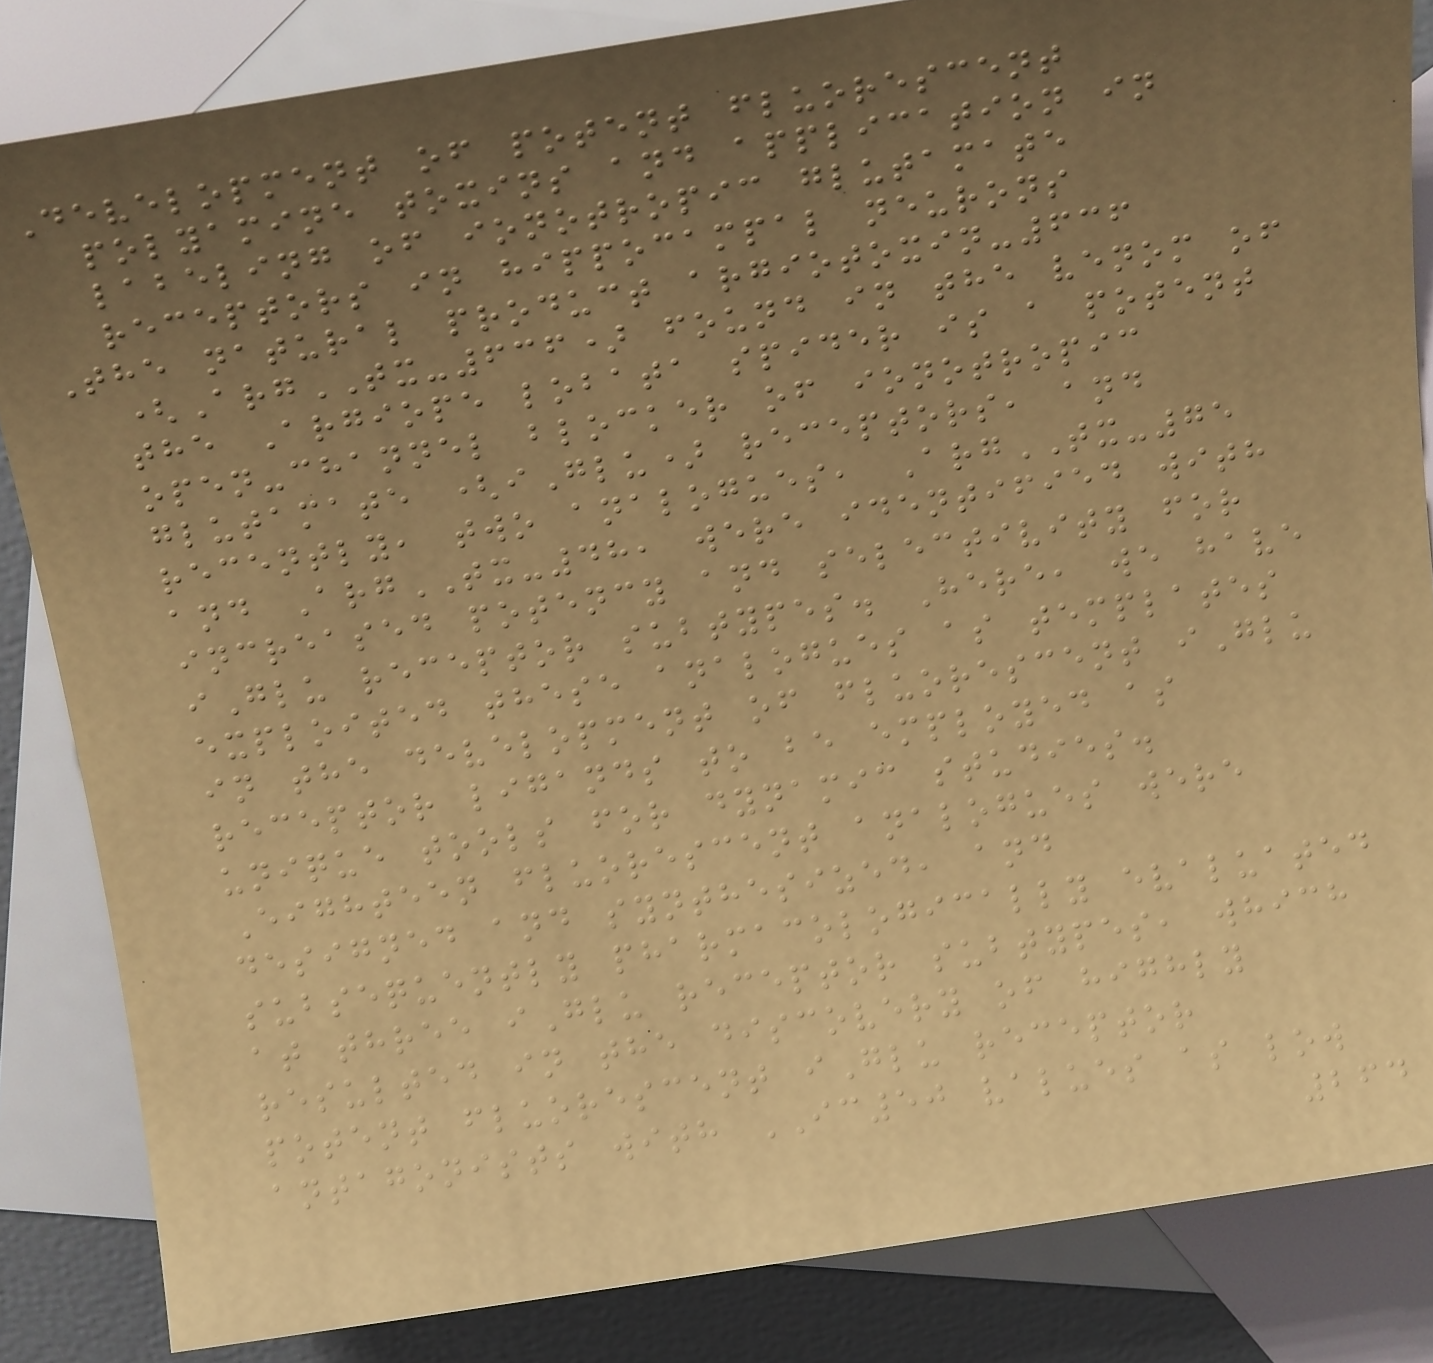Development of potent fluorescent
polyamine toxins and application in
labeling of ionotropic glutamate
receptors in hippocampal neurons
The natural product argiotoxin-636
(ArgTX-636) found in the venom of
the Argiope lobata spider is a potent
open-channel blocker of ionotropic
glutamate (iGlu) receptors, and
recently, two analogues, ArgTX-75
and ArgTX-48, were identified with
increased potency and selectivity for
iGlu receptor subtypes. Here, we have
exploited these analogues as templates
in the development of fluorescent iGlu
receptor ligands to be employed as
unique tools for dynamic studies.
Eighteen fluorescent analogues were
designed and synthesized, and
subsequently pharmacologically evaluated
at three iGlu receptor subtypes, which
resulted in the discovery of highly
potent fluorescent iGlu receptor
antagonists with IC50 values as low
264
